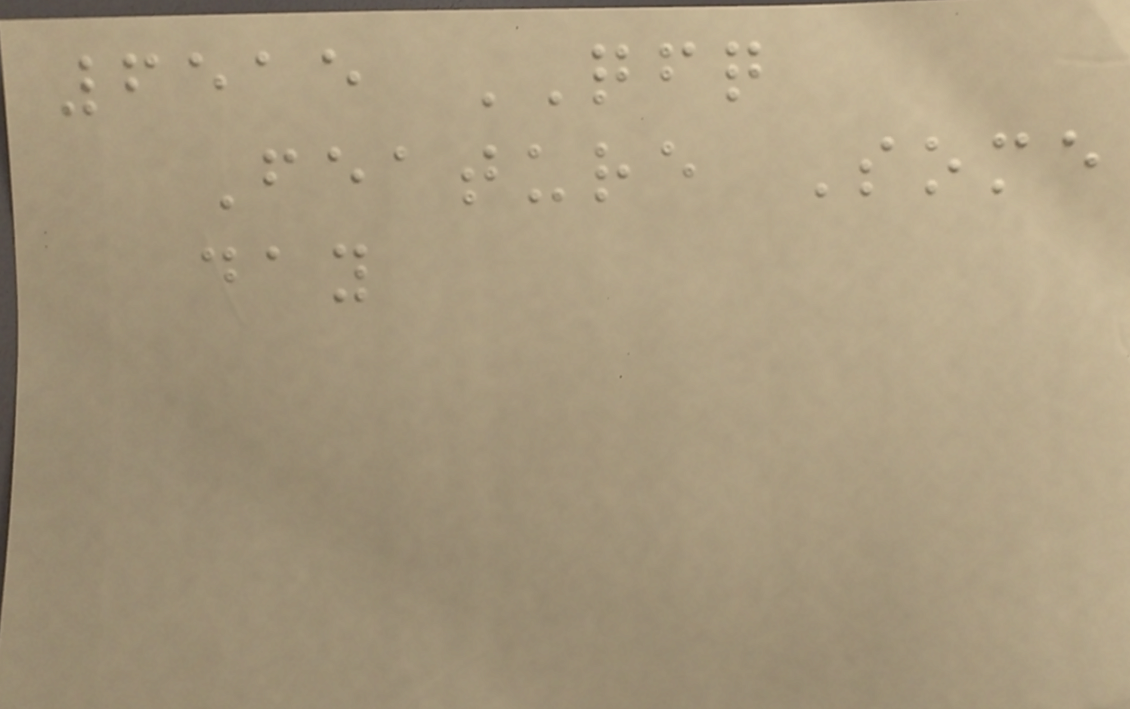6515 QFQ
Feature Some
day
